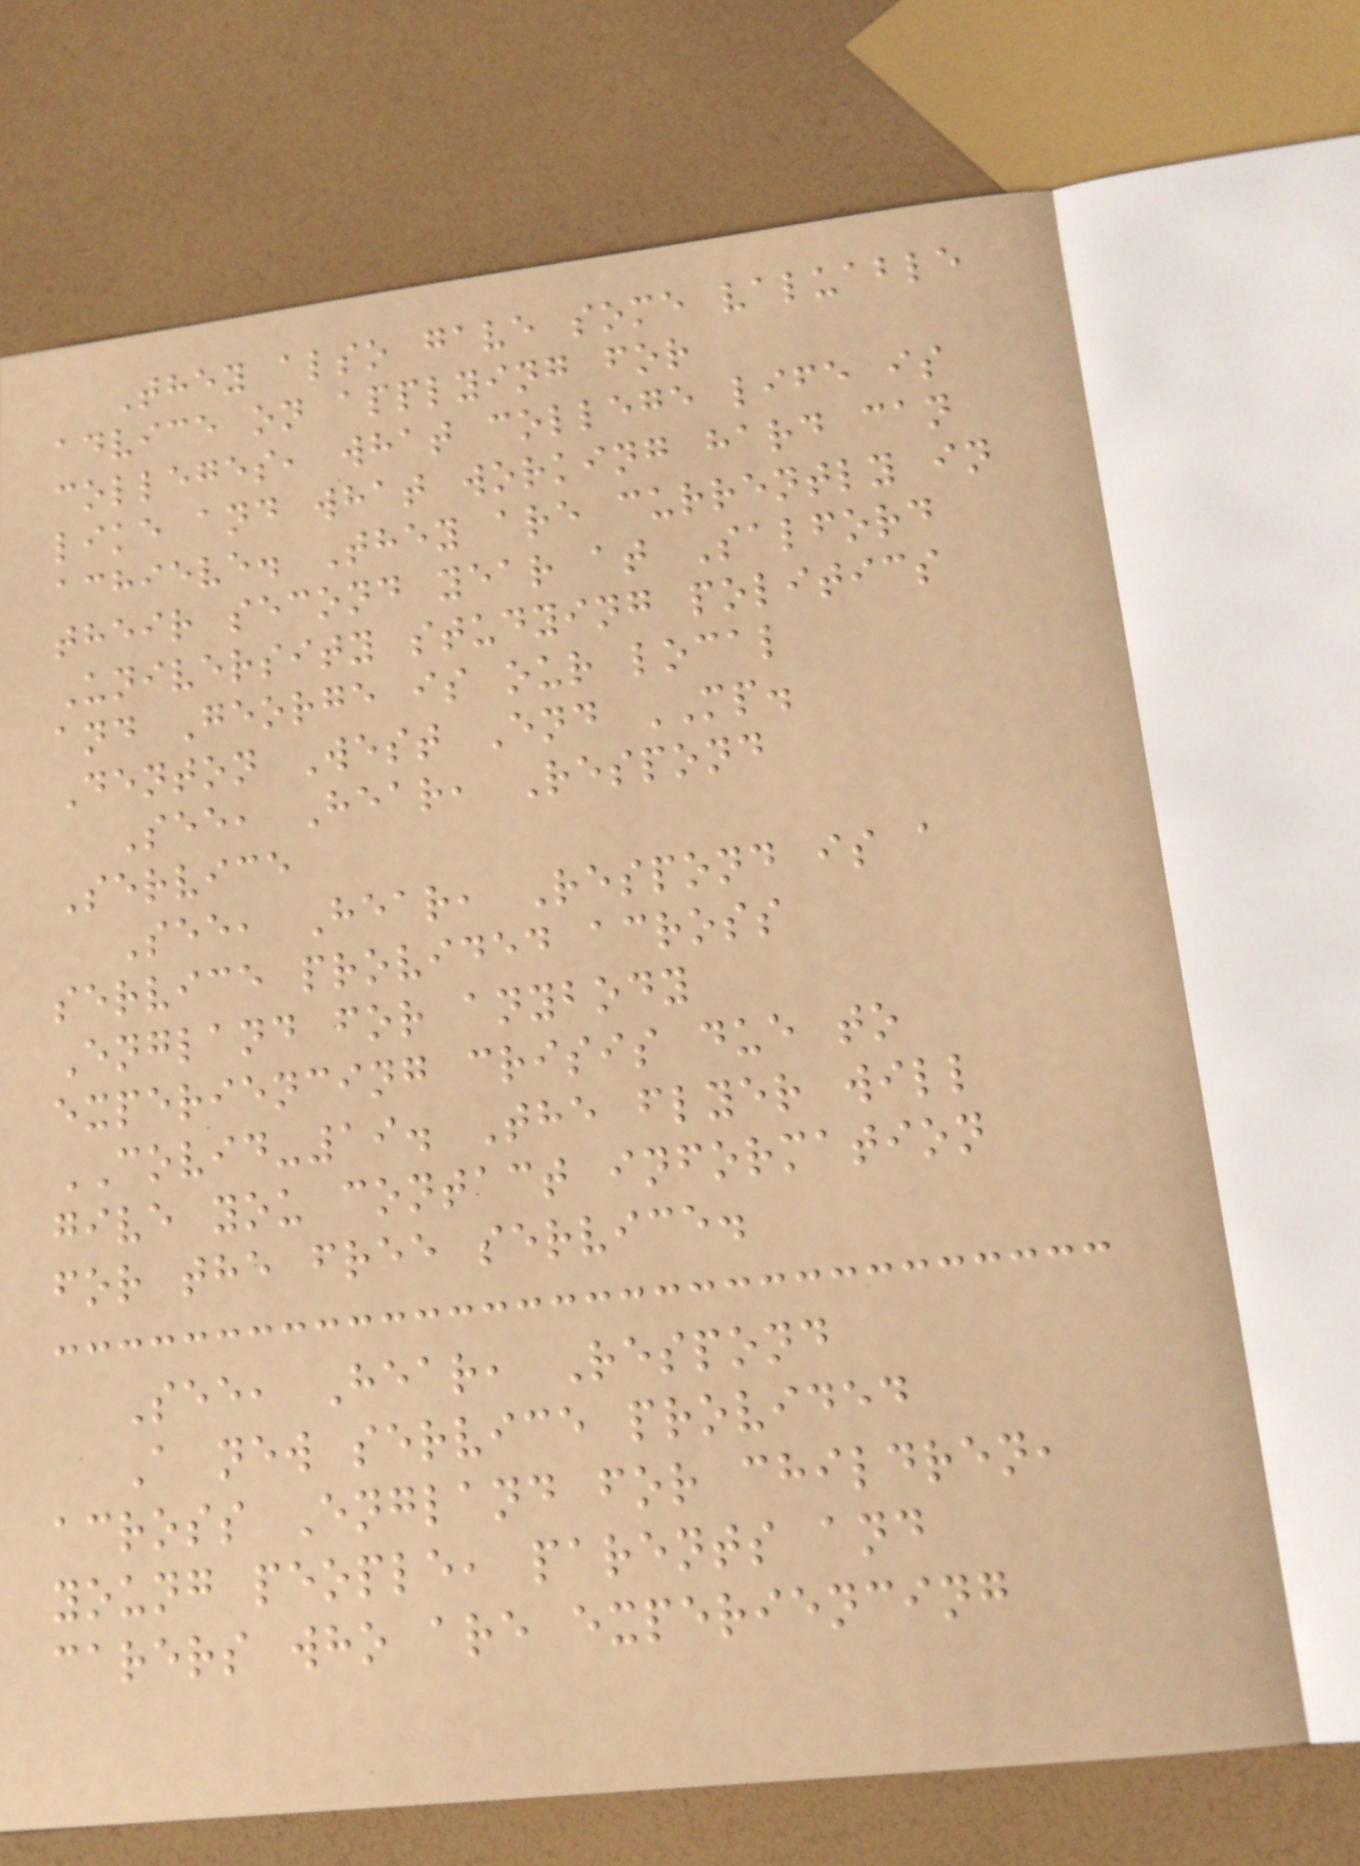They also gave some valuable
advice on applying for
colleges, what college life is
like and what working hard can
achieve. They are currently in
their second year at Salford
University studying politics
and George is our local
Denton West End MP.
See, Hear, Respond
Service
See, Hear, Respond is a
service provided across
England for anybody
experiencing crisis due to
COVID-19. The flyer will
give you contact information
for the free service.
See, Hear, Respond
A new service provided
across England for children,
young people, parents and
carers who are experiencing
